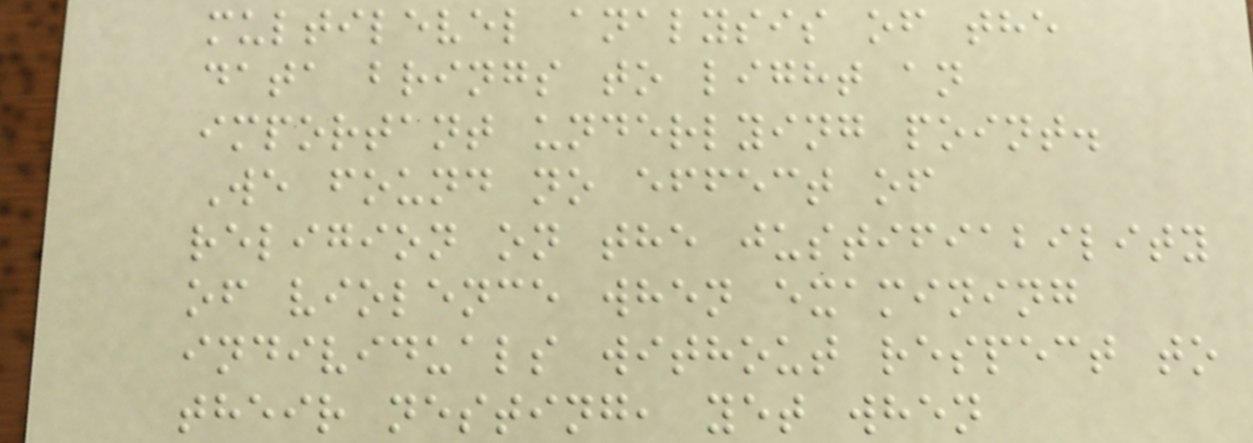multilevel analysis of the
data brings to light an
important underlying point.
We found no effect of
religion on the justifiability
of violence when examining
individuals without respect to
their nesting, yet when
